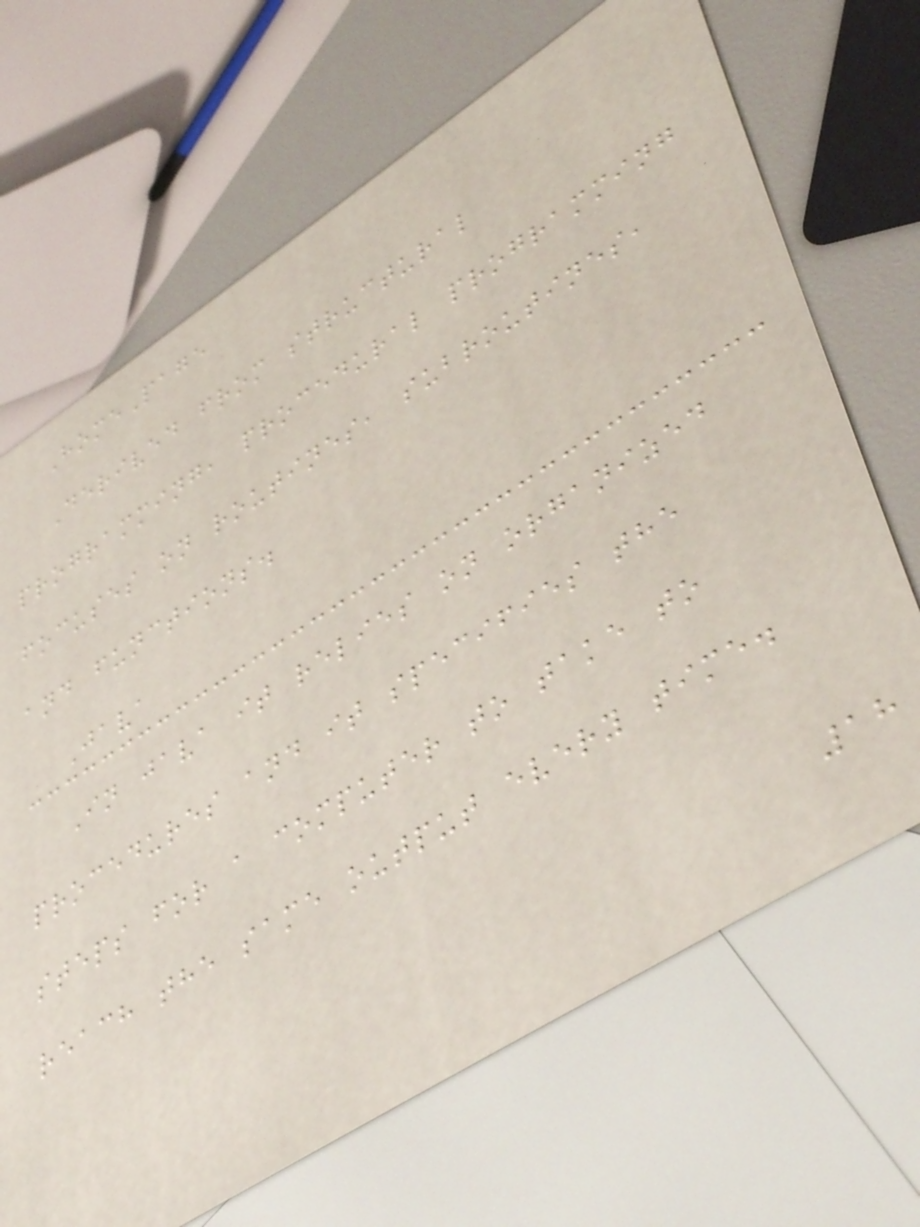HomePage
Derived from structural
programming, procedural programming
focuses on routines, subroutines,
and functions.
Java
In java it relies on organized
procedures and it specifies the
steps for a computer to take to
reach the same output every time.
18
